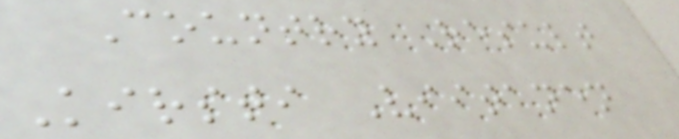Country Result
Kirsti Viitanen
